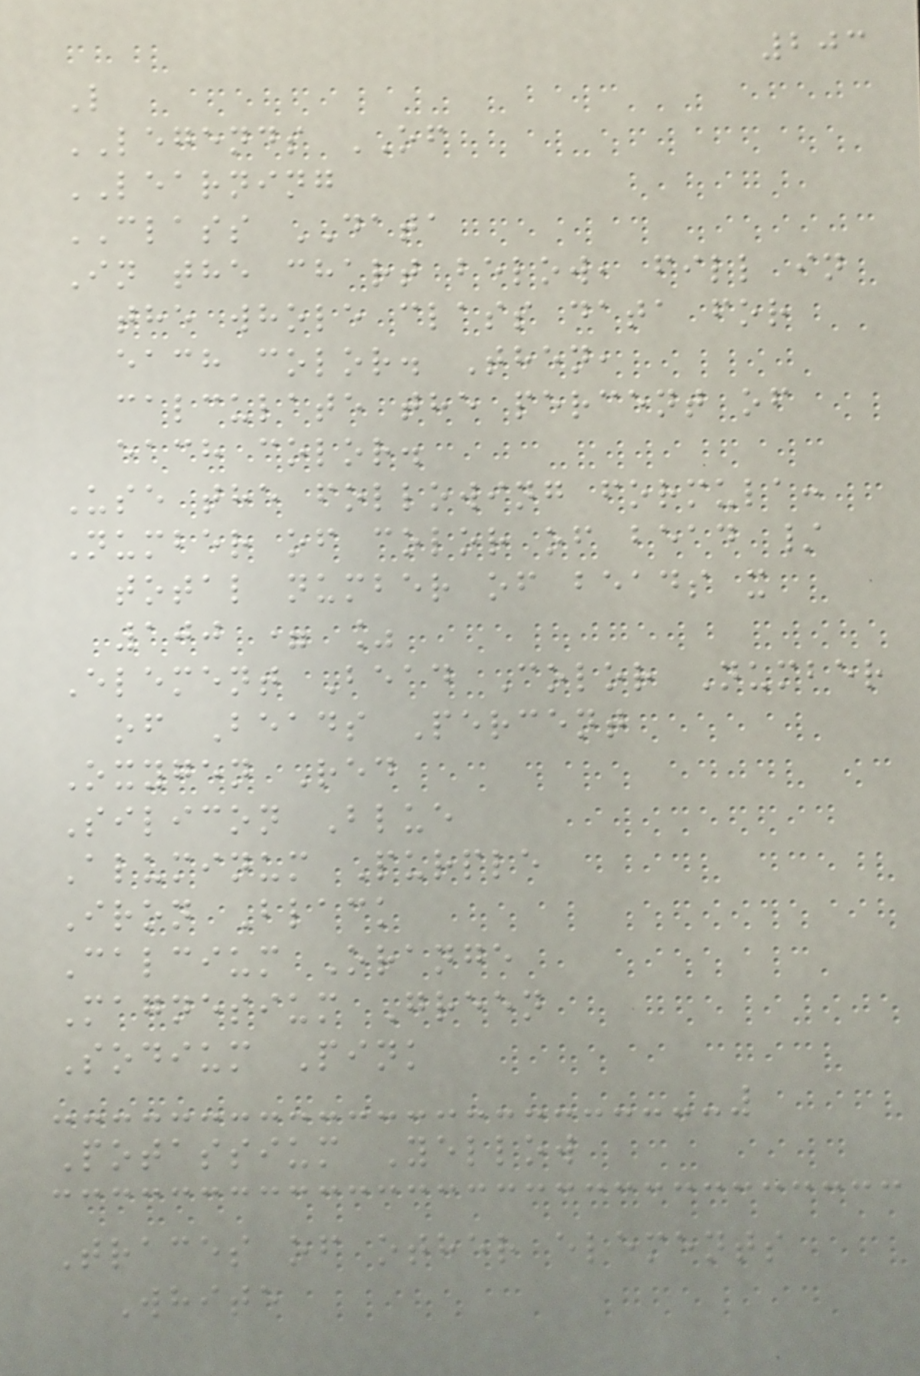203
L
LEGENDS OF
LEARNING
CLASS DATA
In the chart below, fill in
the whole class data for
each color. Then,
calculate the percent of
each color.
Use the following formula:
Number of color of bead /
total number of beads x
100 = %
Element Bead Color Number
of Beads Percent
Oxygen Red
Silicon Blue
Aluminum Purple
Iron Black
Calcium Orange
Magnesium Green
Sodium Pink
Potassium Yellow
Traces of other elements
White
